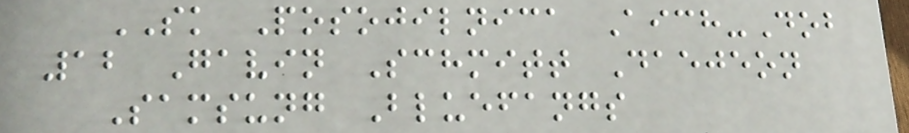SK Posojilnica Aich-Dob
12 Gavin Schmitt Daejeon
Samsung Bluefangs
